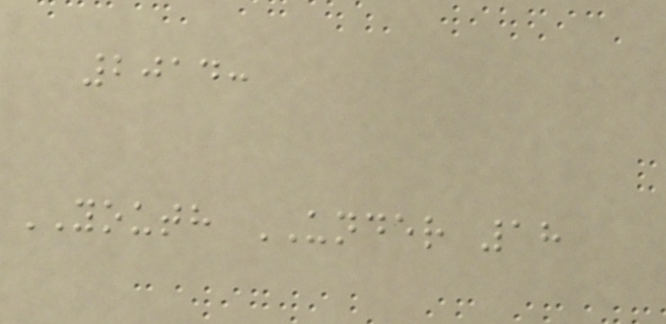2014:
YOUTH UNDER 18
